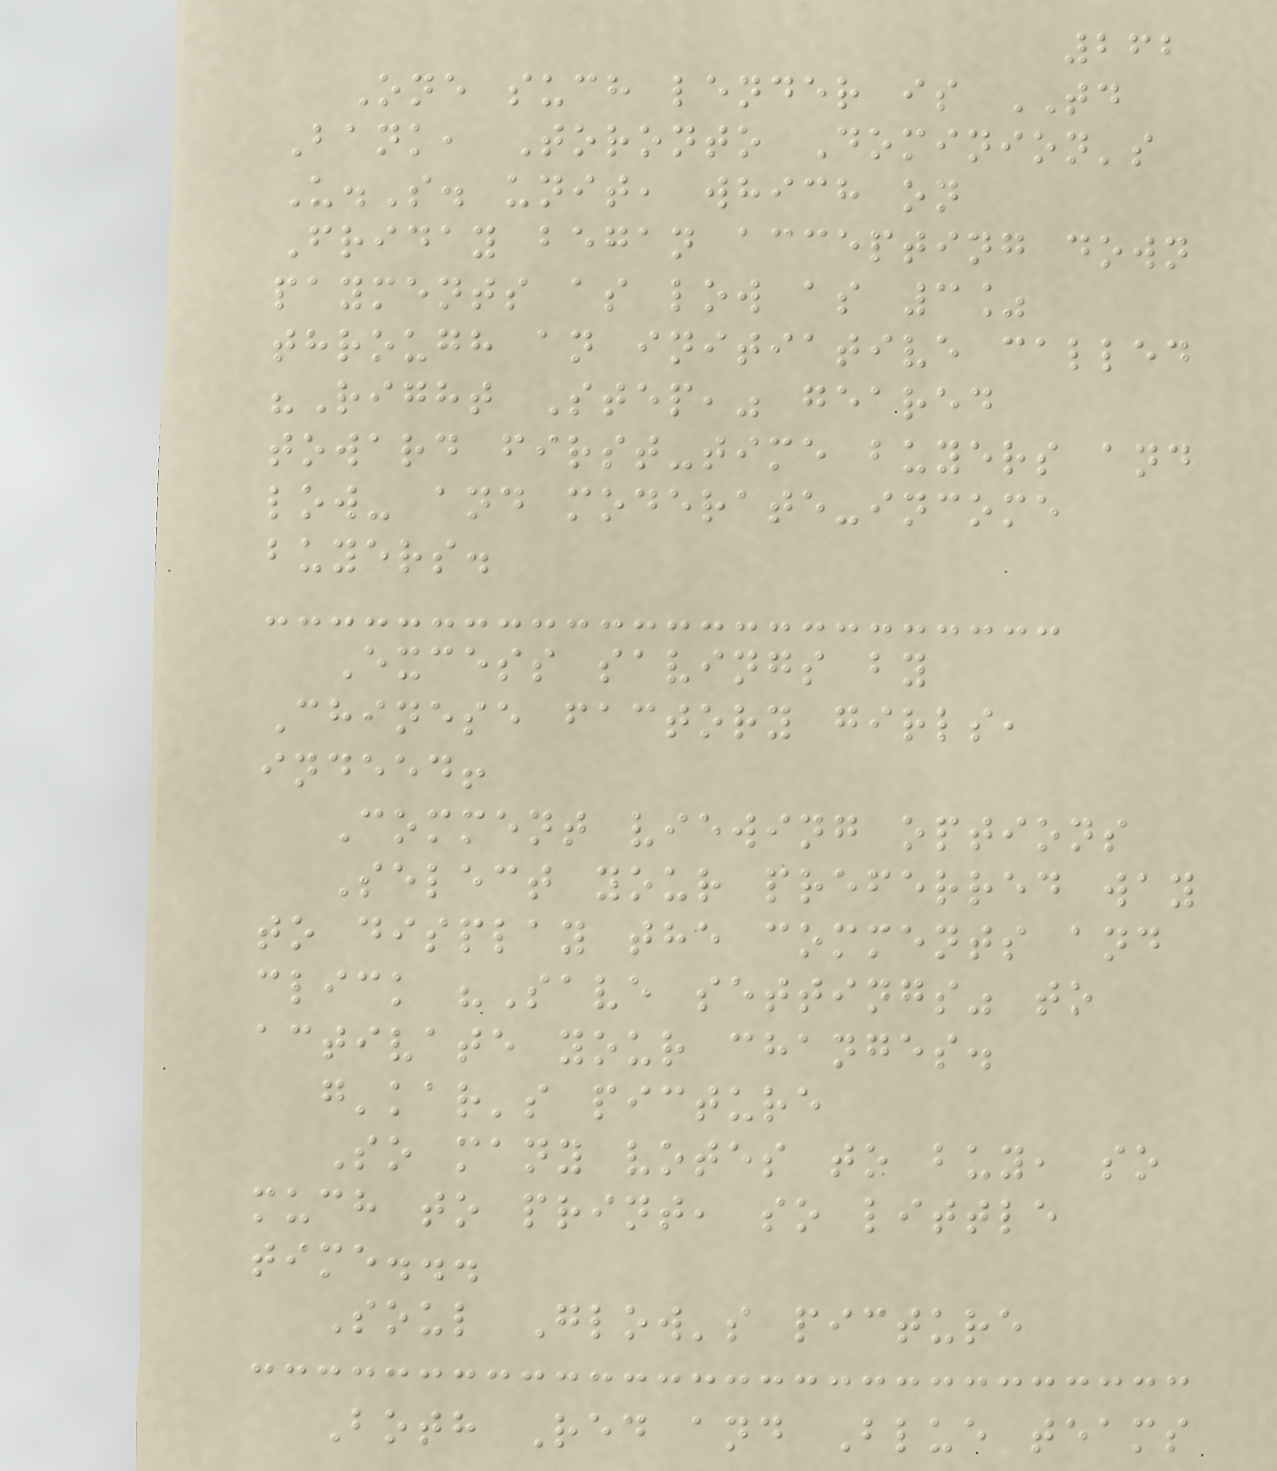262
One such lender is TD
Bank, Toronto Dominion's
U.S. unit, which on
Friday began accepting down
payments as low as 3%
through an initiative called
"Right Step," geared
toward first-time buyers and
low- and moderate-income
buyers.
Excess savings by
Chinese factory girls,
indeed!
Comment viewing options
Select your preferred way
to display the comments and
click "Save settings" to
activate your changes.
g'kar's picture
So many votes to buy, so
much to print, so little
time...
Soul Glow's picture
Both Red and Blue teams
